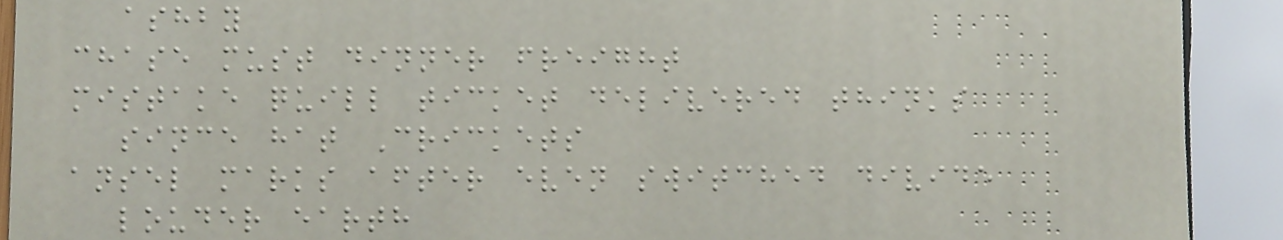ashby
chase must dinner freight
mistake quill ticket delivered thinks
since hat Crickets
ansel marks after even switched divide
louder earth
